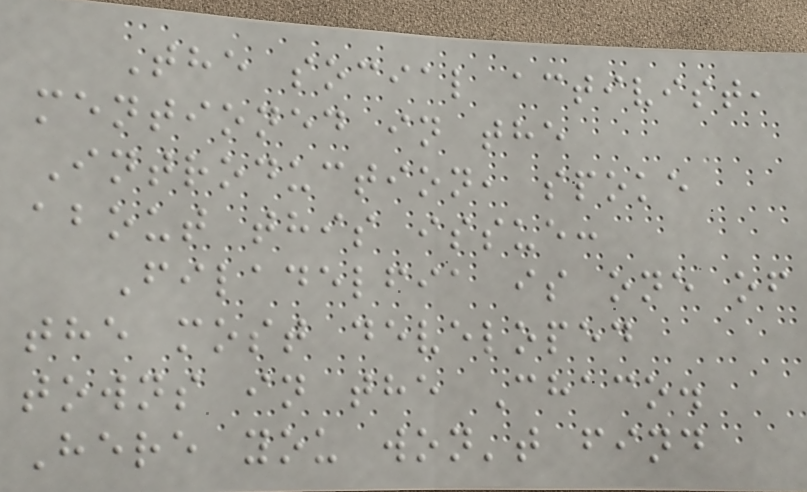The social activist,
mentioned in the
Introduction, spoke
about this issue:
Filadelfia is one of
the most developed
towns in the Chaco.
Here you won't find
